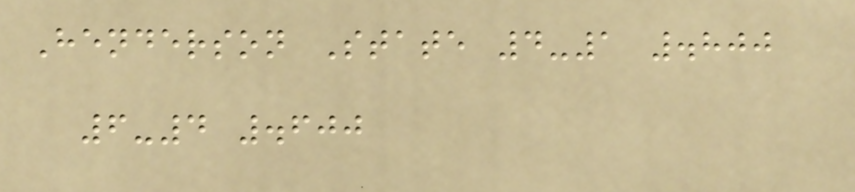Henderson State 4-1 .800
6-4 .600
